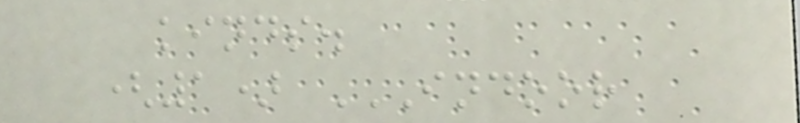kinds.
(1) INDOOR
